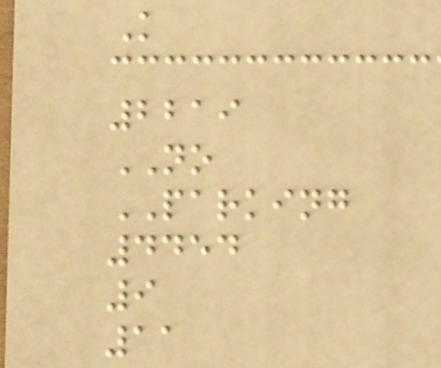K
2219
NO
PARKING
4454
9
11
